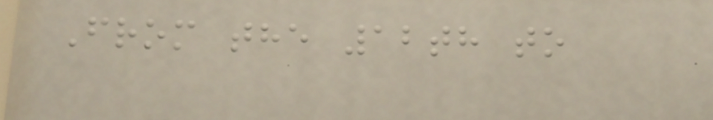From the 12th to
